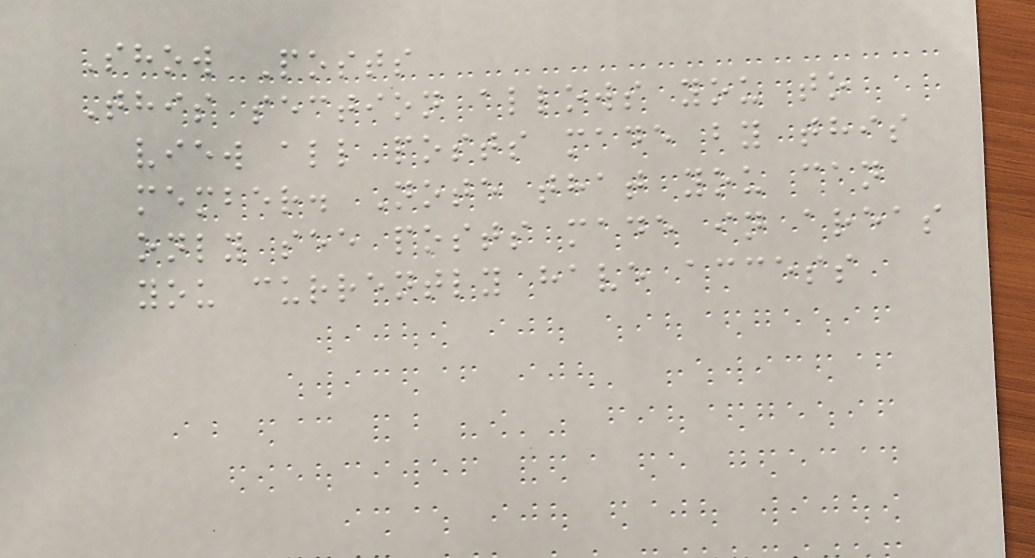Show Posts
This section allows you to
view all posts made by this
member. Note that you can
only see posts made in areas
you currently have access
